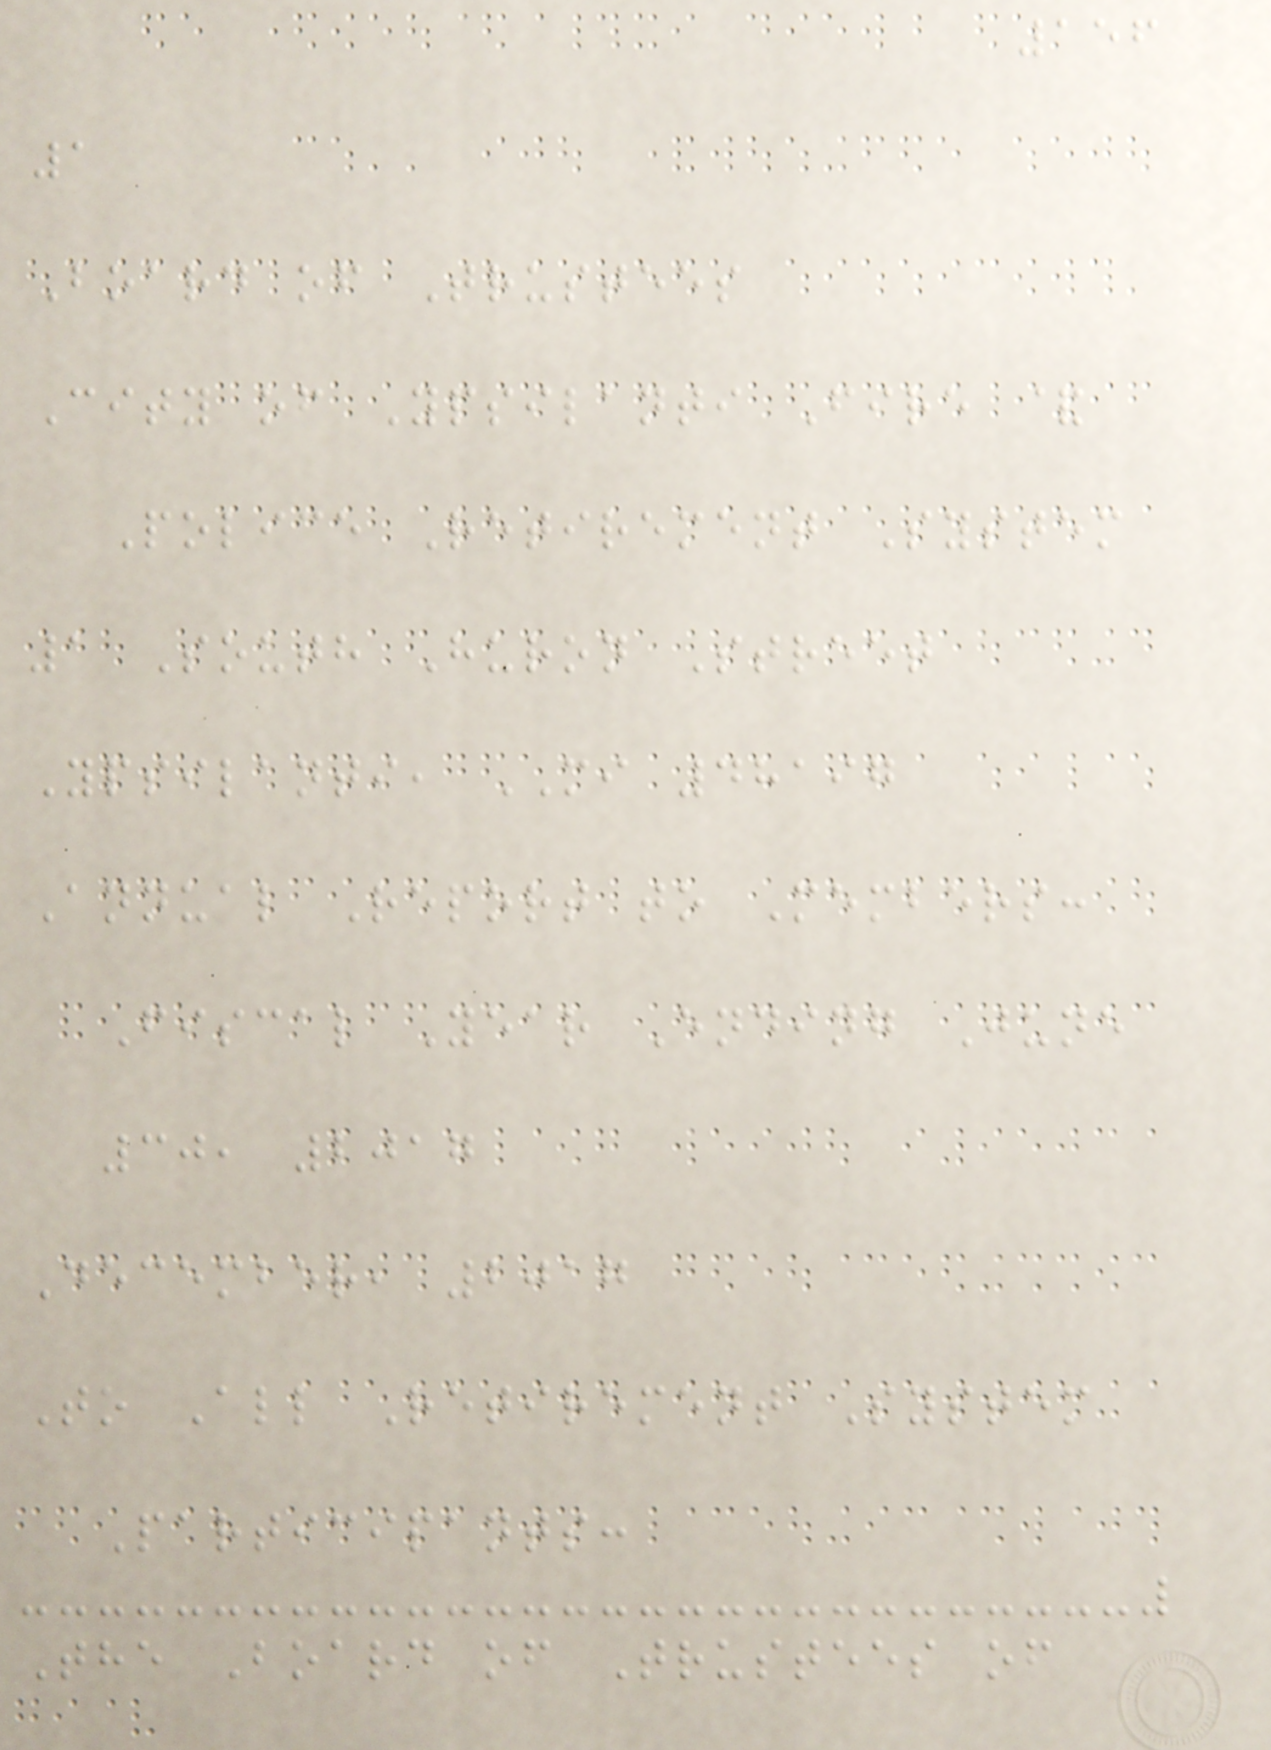156
1
Board of Trustees
City of Ypsilanti Fire &
Police Retirement System
1 South Huron Street
Ypsilanti, MI 48197
Annual Report to Members:
Fiscal Year Ending June
30, 2017
December, 2017
To All Retirement System
Participants:
The Board of Trustees of
